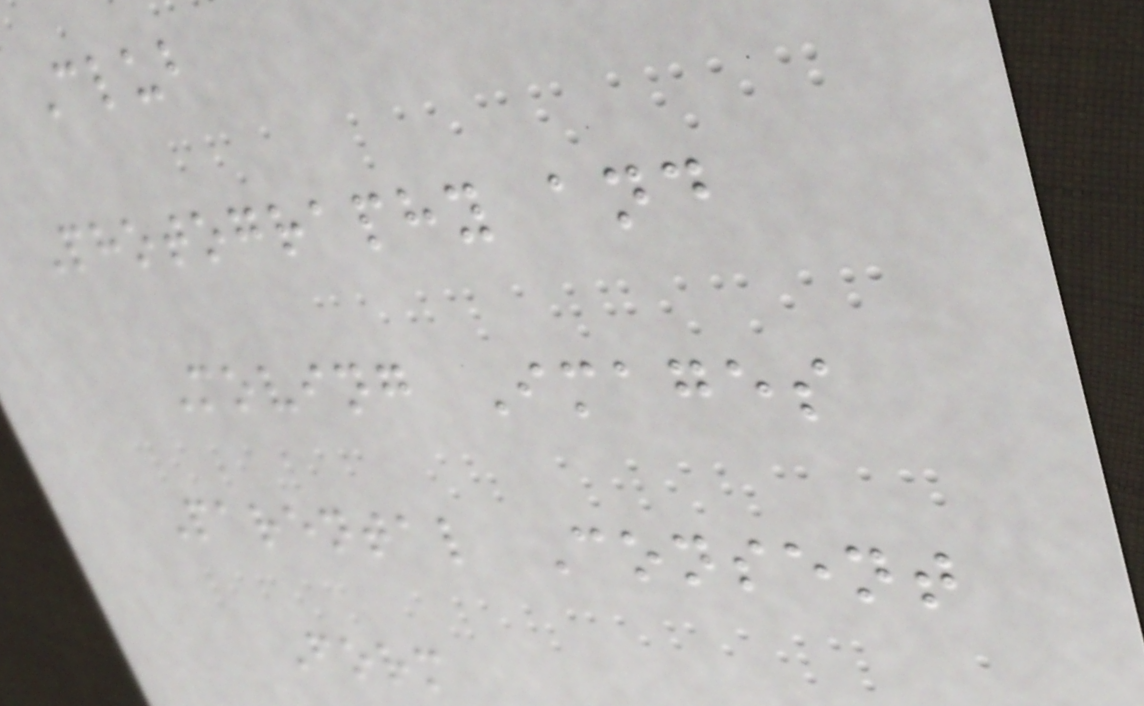Club
Photography and
Moving Images
Parental Consent
Form
